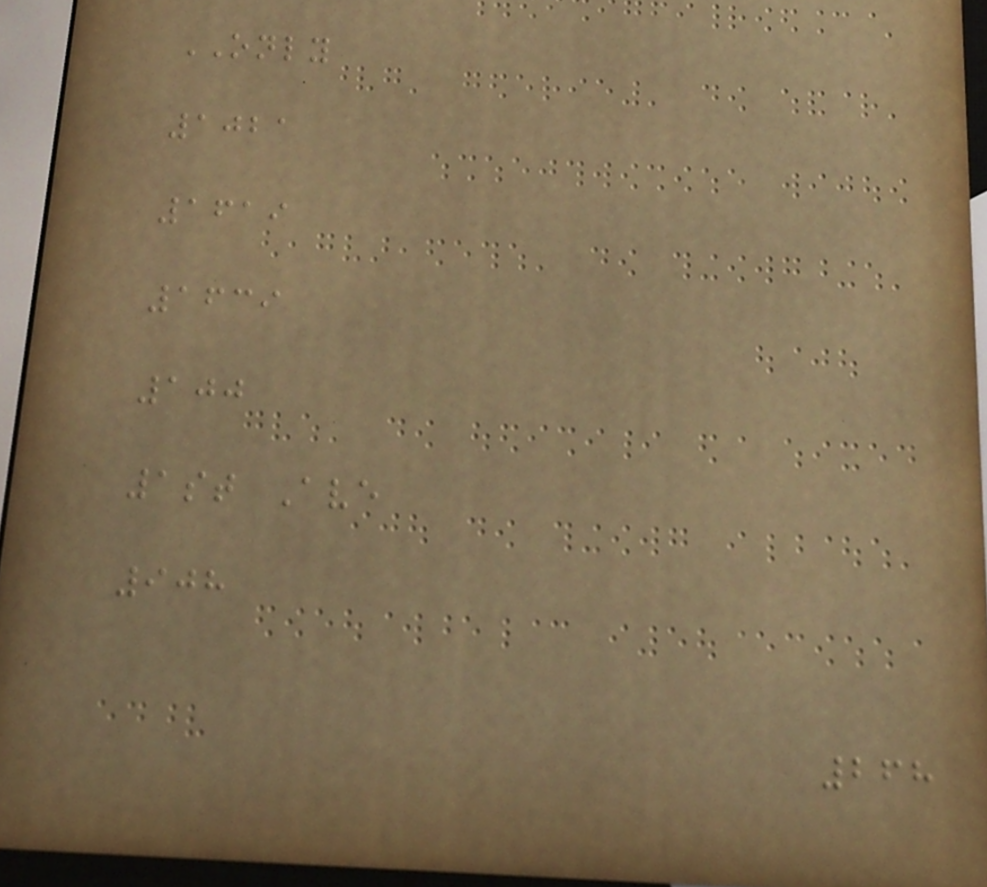ONLY
1021
1619
1639
100
1st Ave
908
268
